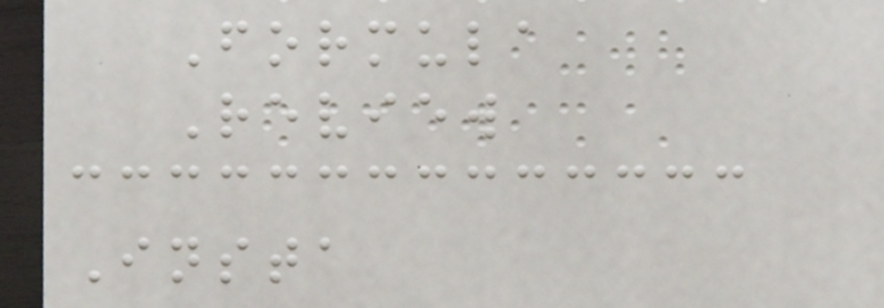Formula
Review
Insta
